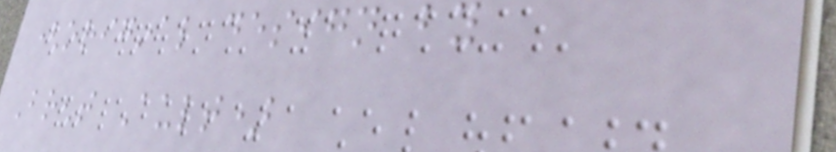(original design by
Brent Ault)
